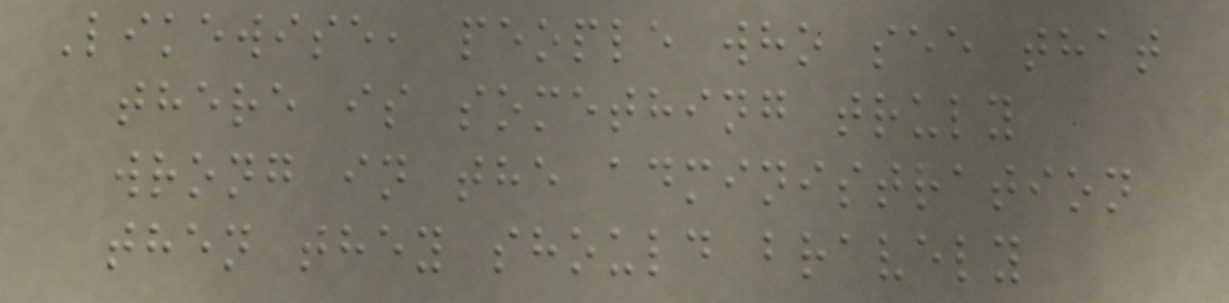Likewise, people who see that
there is something truly
wrong in the administration
then they should bravely
